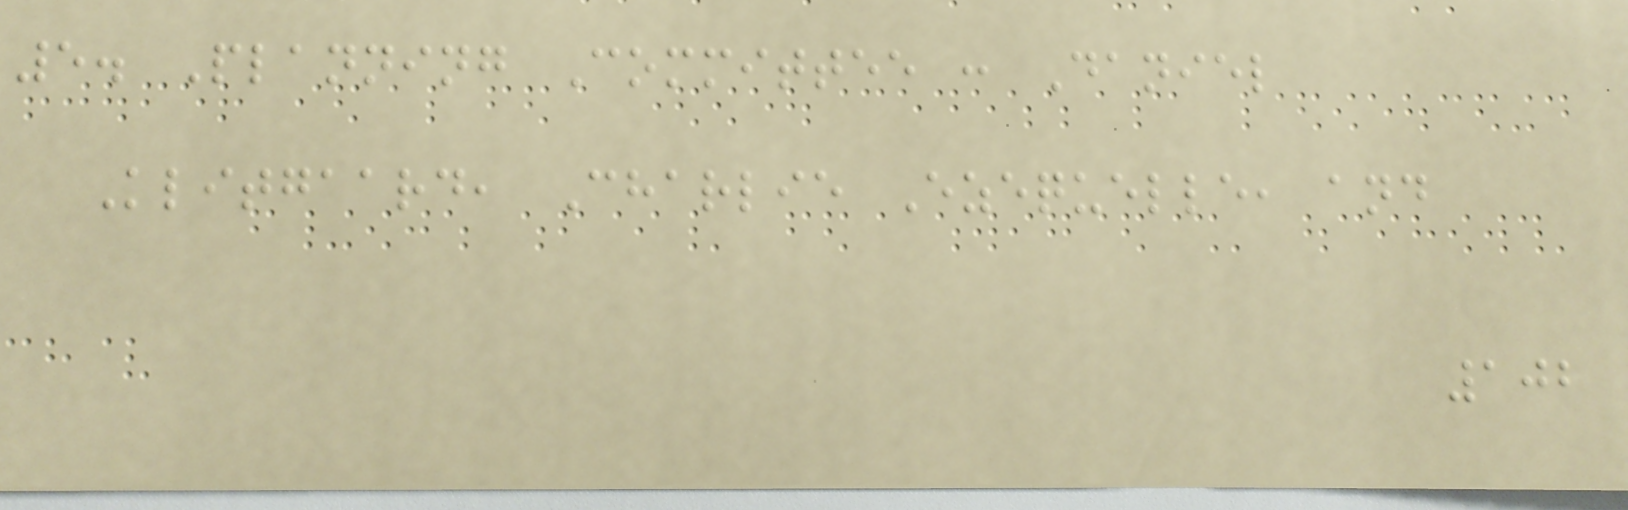5. Planning Committee : Daniel
Klitgaard, Charlie Ezequelle, and
102
